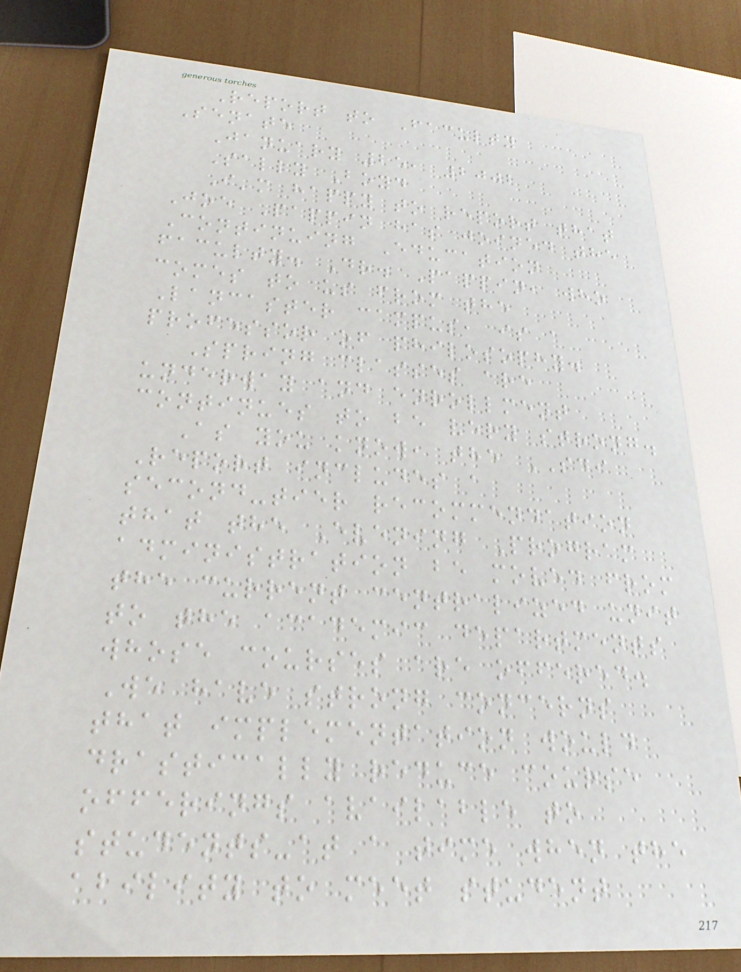Report to Faculty
Senate
January 25, 2002
Sally Boyd
I'm happy to report that
Joe Pappin has joined the
Continuing Education
faculty. Dr. Pappin, who
comes to us from the
Lancaster campus, is a
professor of philosophy.
Spring classes are
underway and enrollment
continues to be very strong.
As you know, the SDI
Report includes a
second-tier recommendation
that the Evening Program
administration be moved from
the current centralized unit
to the academic departments
whose courses are offered.
We have strong concerns
that implementation would
drastically reduce course
offerings available to
students-at a time when the
ability to meet student
